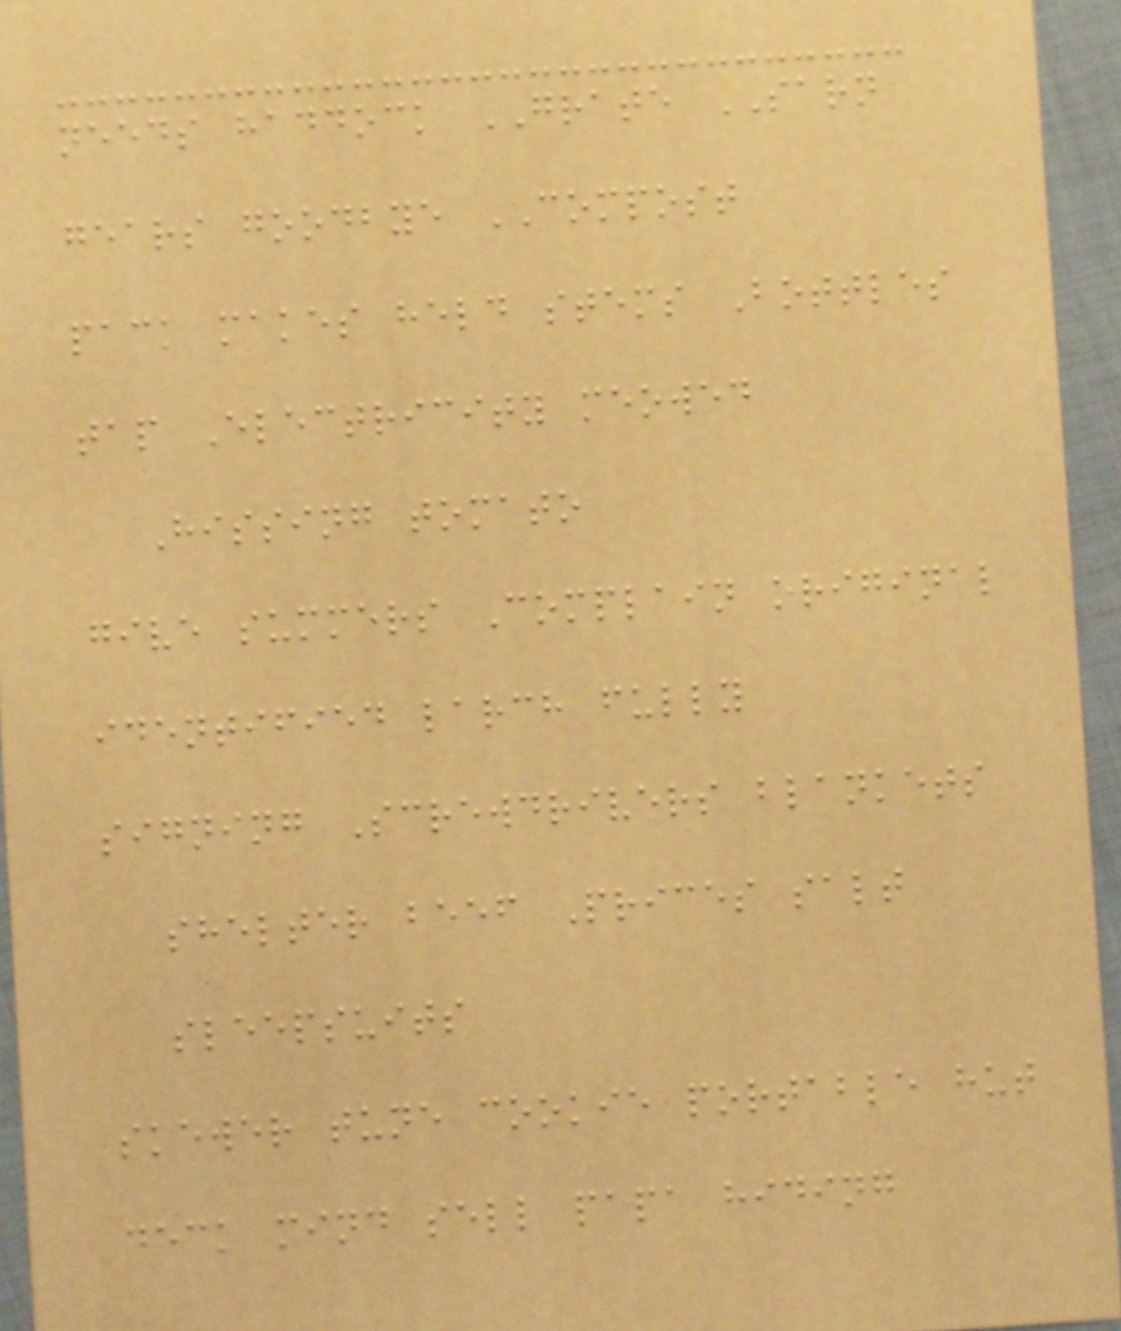needs haddock GRATE SARN
gears goodbye COMPOST
pack makes held stems Bottles
tap Electricity meowed
Hissing tomato
give summers Complain original
identified larch fully
signing Screwdrivers blankets
shelter beef Prices salt
sleepsuits
skewer tune cookie portable hut
deck mind sell papa hiding
